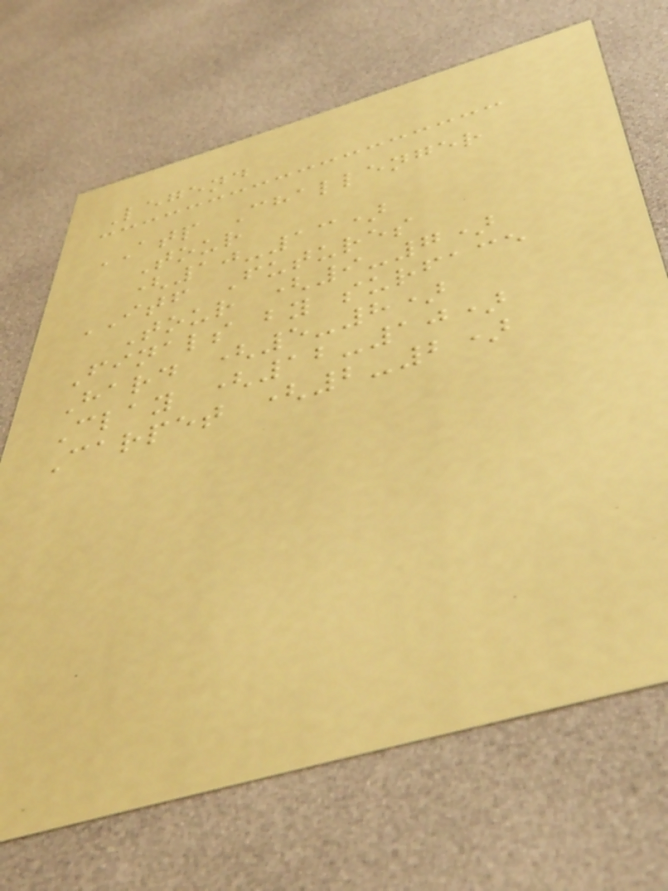Legend
ATP Challenger
Tour
(10-13)
ITF Futures
Tour (9-7)
Finals by surface
Hard (5-8)
Clay (12-10)
Carpet (2-2)
